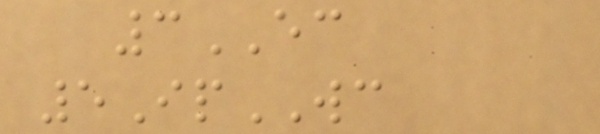3EC
5IpWC
